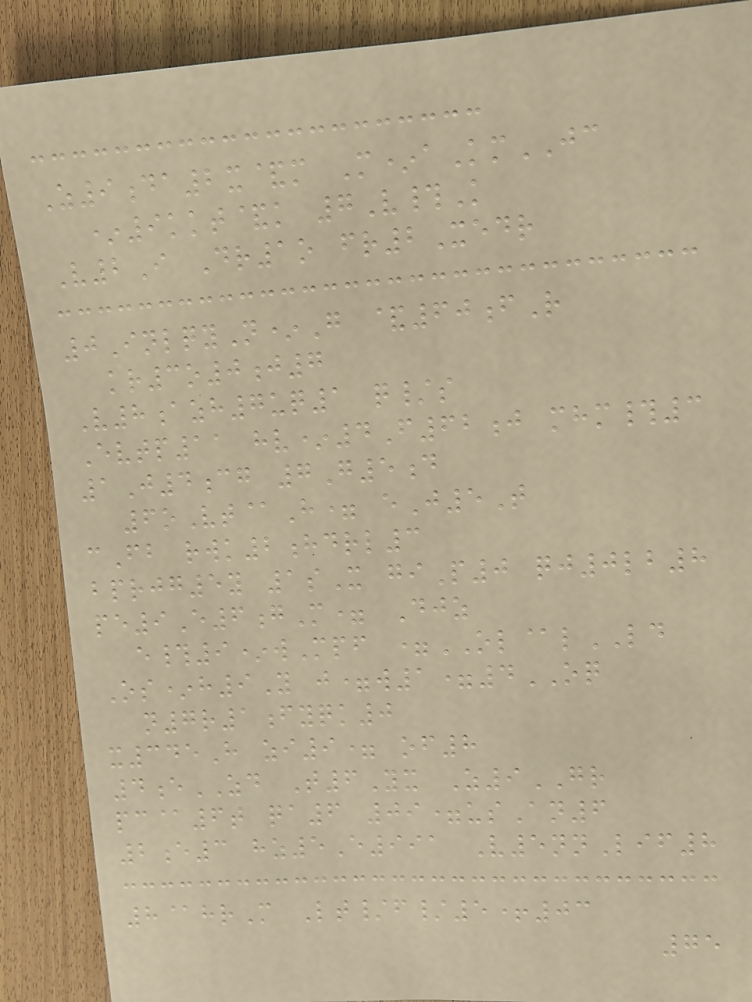Z9da2x&m M*aKmJC
*9kkt&k 7V#K
V2I Dr1o fr2Xedr
0InlqyN*G &60fR
kr3o0j7
V8azh7uq1 q/s
Evtp11 hv*4F62j mhm#3
1J4cg 7G5d
6oVt@H= eJ5T
cFb rwk2hdrl3
bprjg5y 1sX giP0 qj0lb8
pe9E6gM= Djz
e#9*wMpf =OL@lLD
Os*h9Y j=w1=4OQ
n7r1fyqk0
x345H zi9= of8
4eZD T6Yx Z9GR
pc@6t qa6 09=usAn6
2e3 hz5E991 V5nnLif8
8@hrM Lt/f/5+03
75
